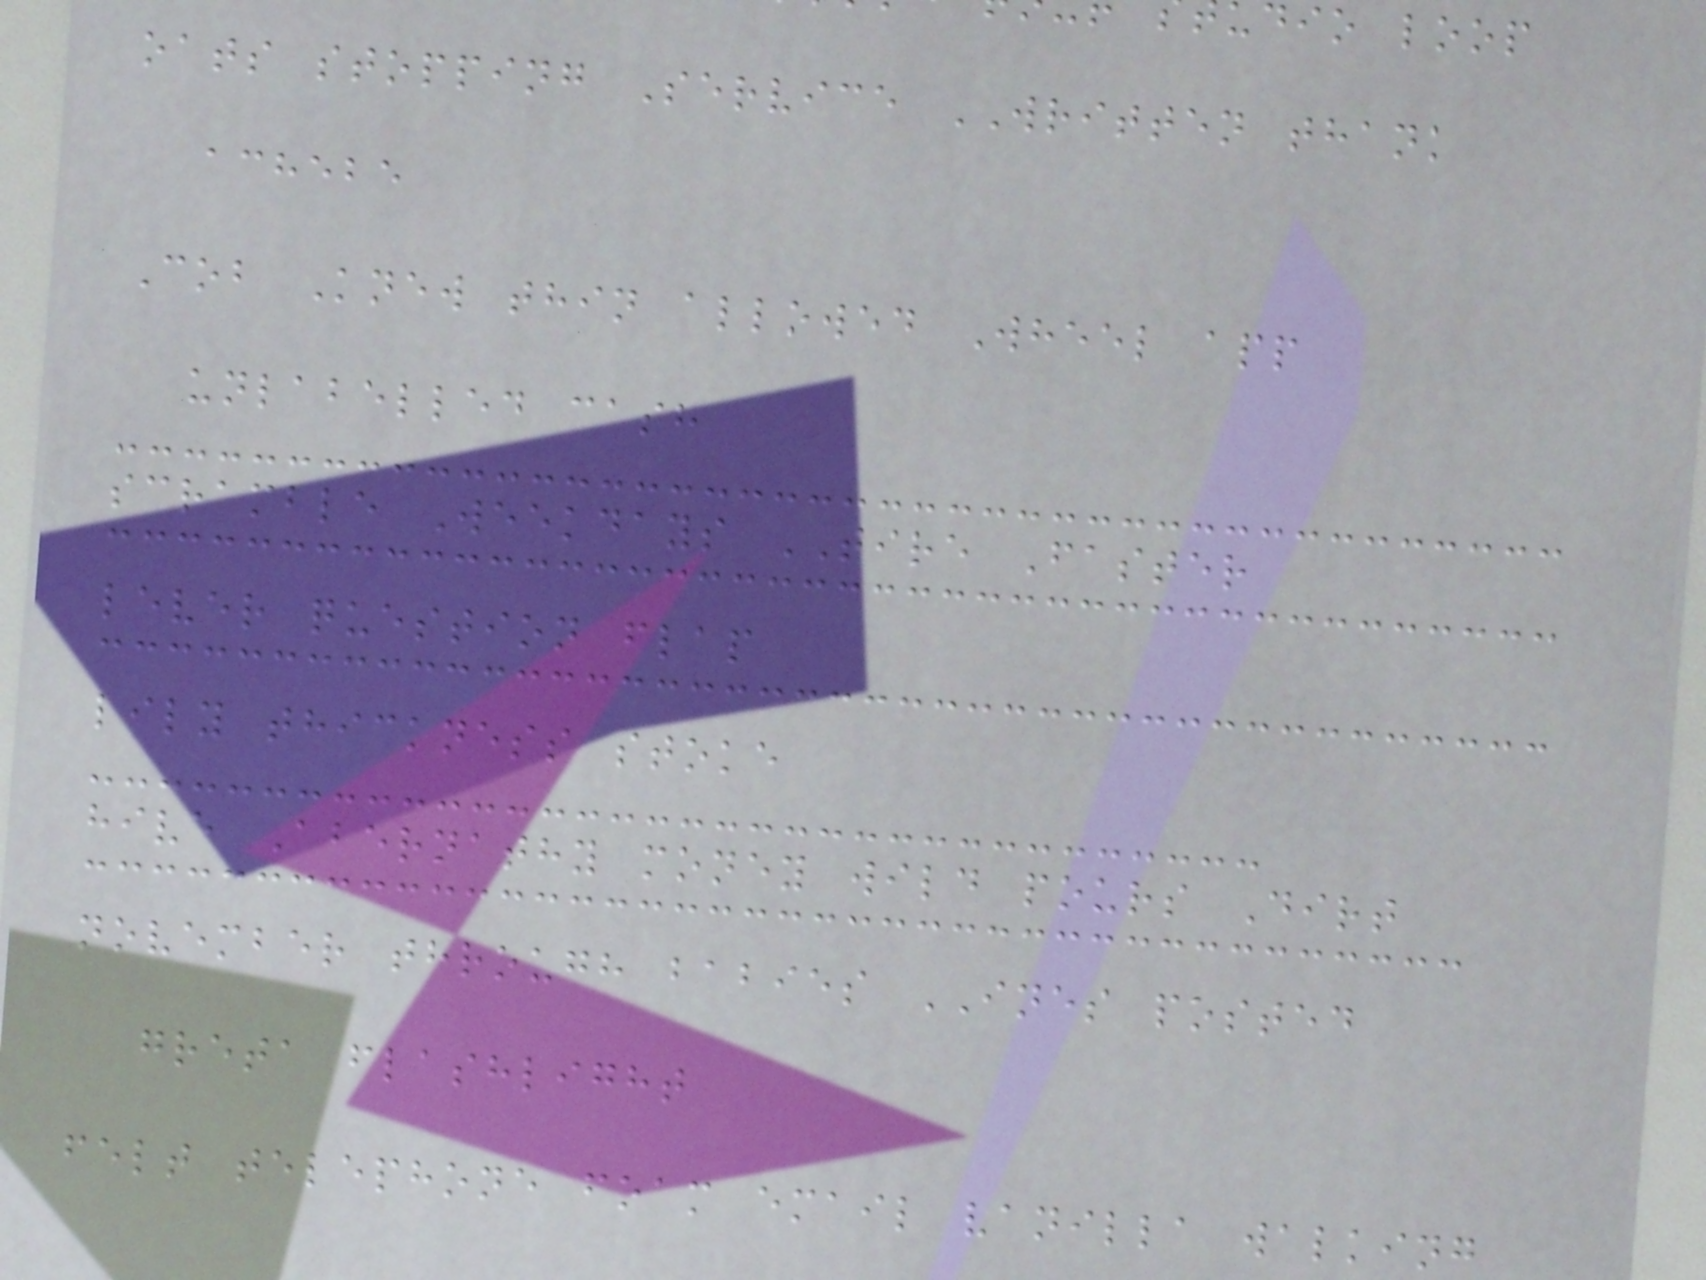oats stopping Service WRITTEN thank
achebe
Cob Knew thin allowed Wheel app
unlabelled cash
scramble Weekdays TIRE Faster
lever question flap
lily thickness stoke
hive Abernathy money wild pours Dirt
november through babies INES posted
greta flashlight
felt telephone foam email vanilla walking
